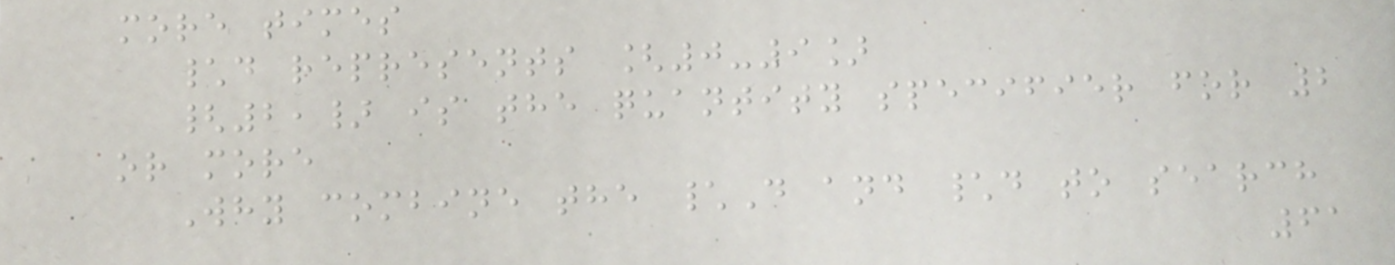more times
\d represents [0-9]
{2,} is the quantity specifier for 2
or more
Why combine the \D and \d to search
61
